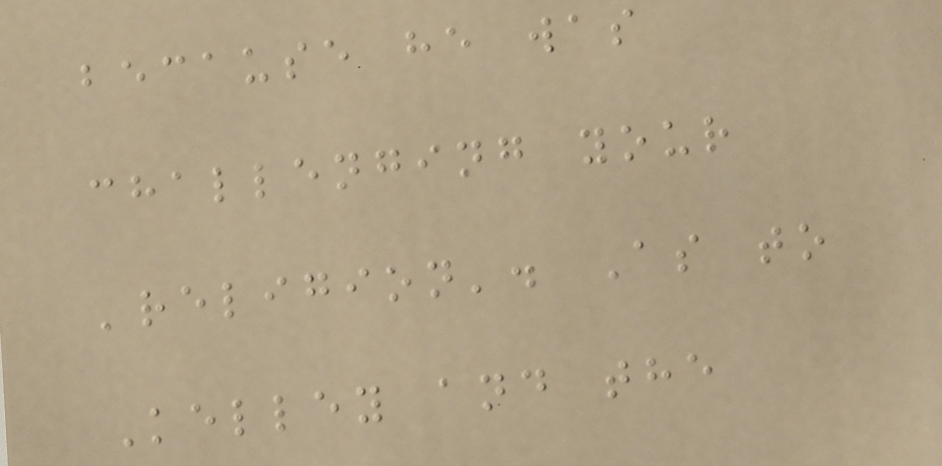because he was
challenging your
'religion'. As to
Kelley and the
